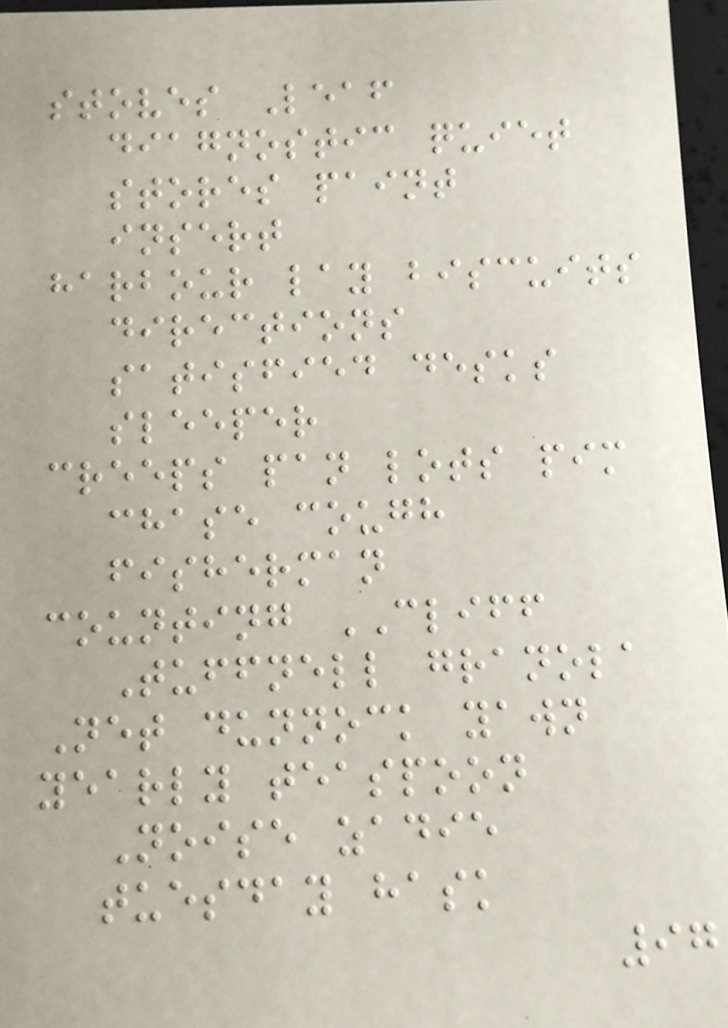stoves Leaf
diagnostic quiet
stores paint
insert
harbour lay biscuits
directions
satisfied desks
sleeper
creeps pan lots pim
chase cough
fisherman
counting CLIFF
Tuffnell granola
Net dunnock yawn
yearly teaspoon
Noise zadie
tuesday hask
97
